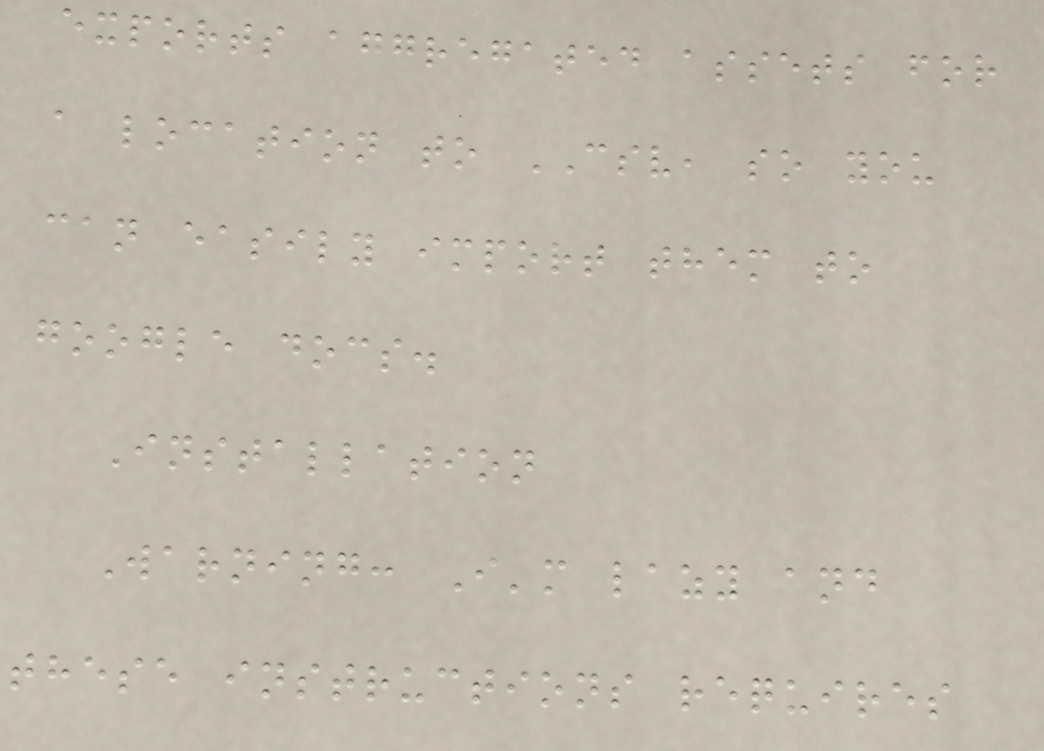exports aggregated assets for
a location to CSV, so you
can easily import them to
google docs.
Installation
Warning: I'm lazy and
these instructions requires
